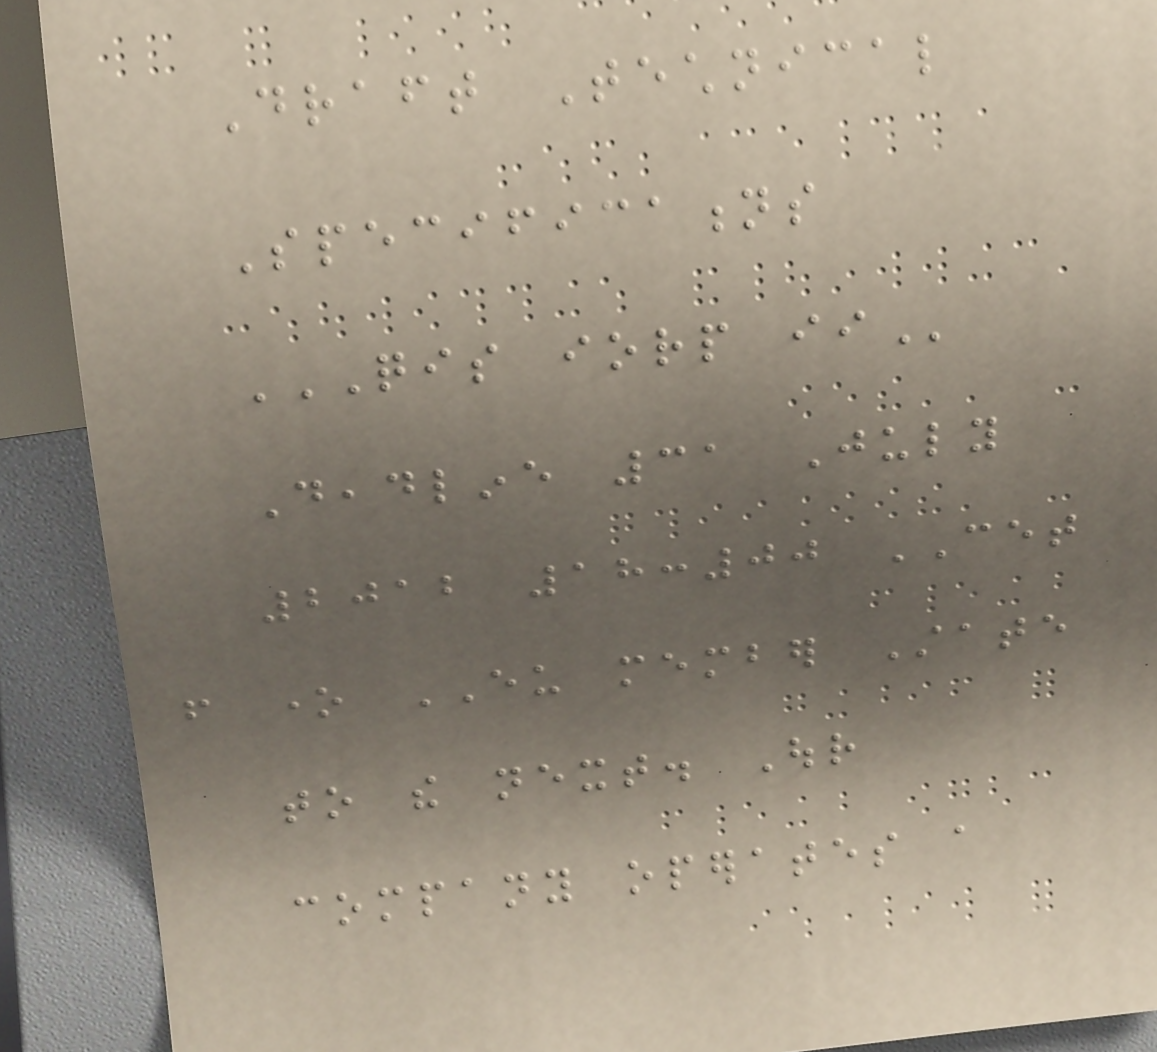Draft Technical
Specifications
QIS IORP II
Deadline 31 July
2012 18:00 CET
from one EU member State
to the next. Our
company operates a
